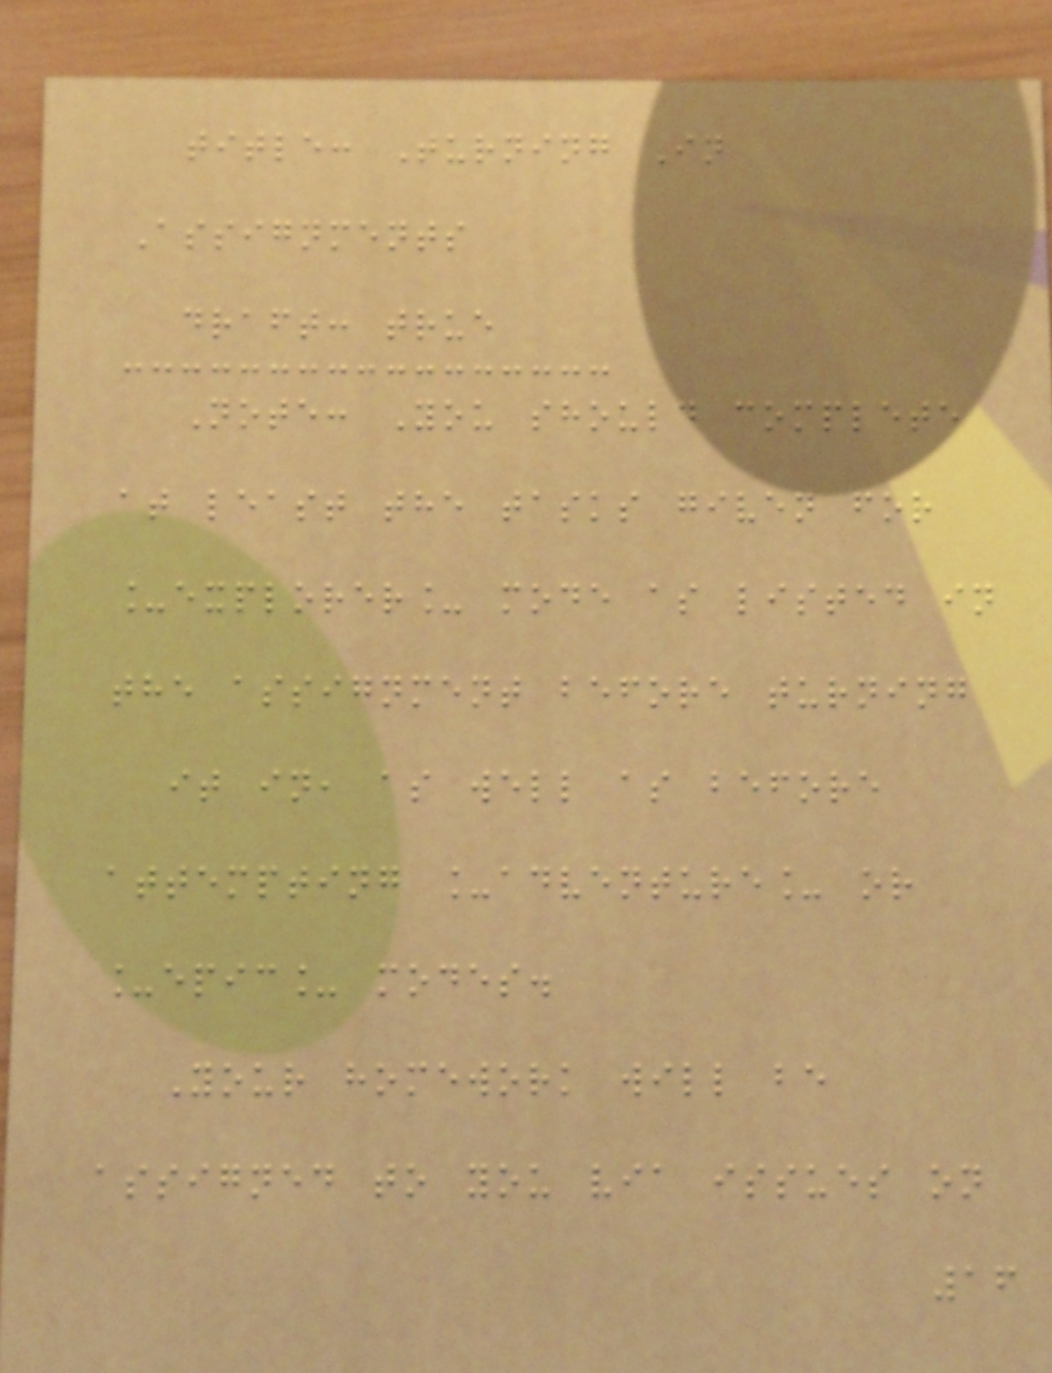title: Turning In
Assignments
draft: true
Note: You should complete
at least the tasks given for
_explorer_ mode as listed in
the assignment before turning
it in, as well as before
attempting _adventure_ or
_epic_ modes.
Your homework will be
assigned to you via issues on
16
